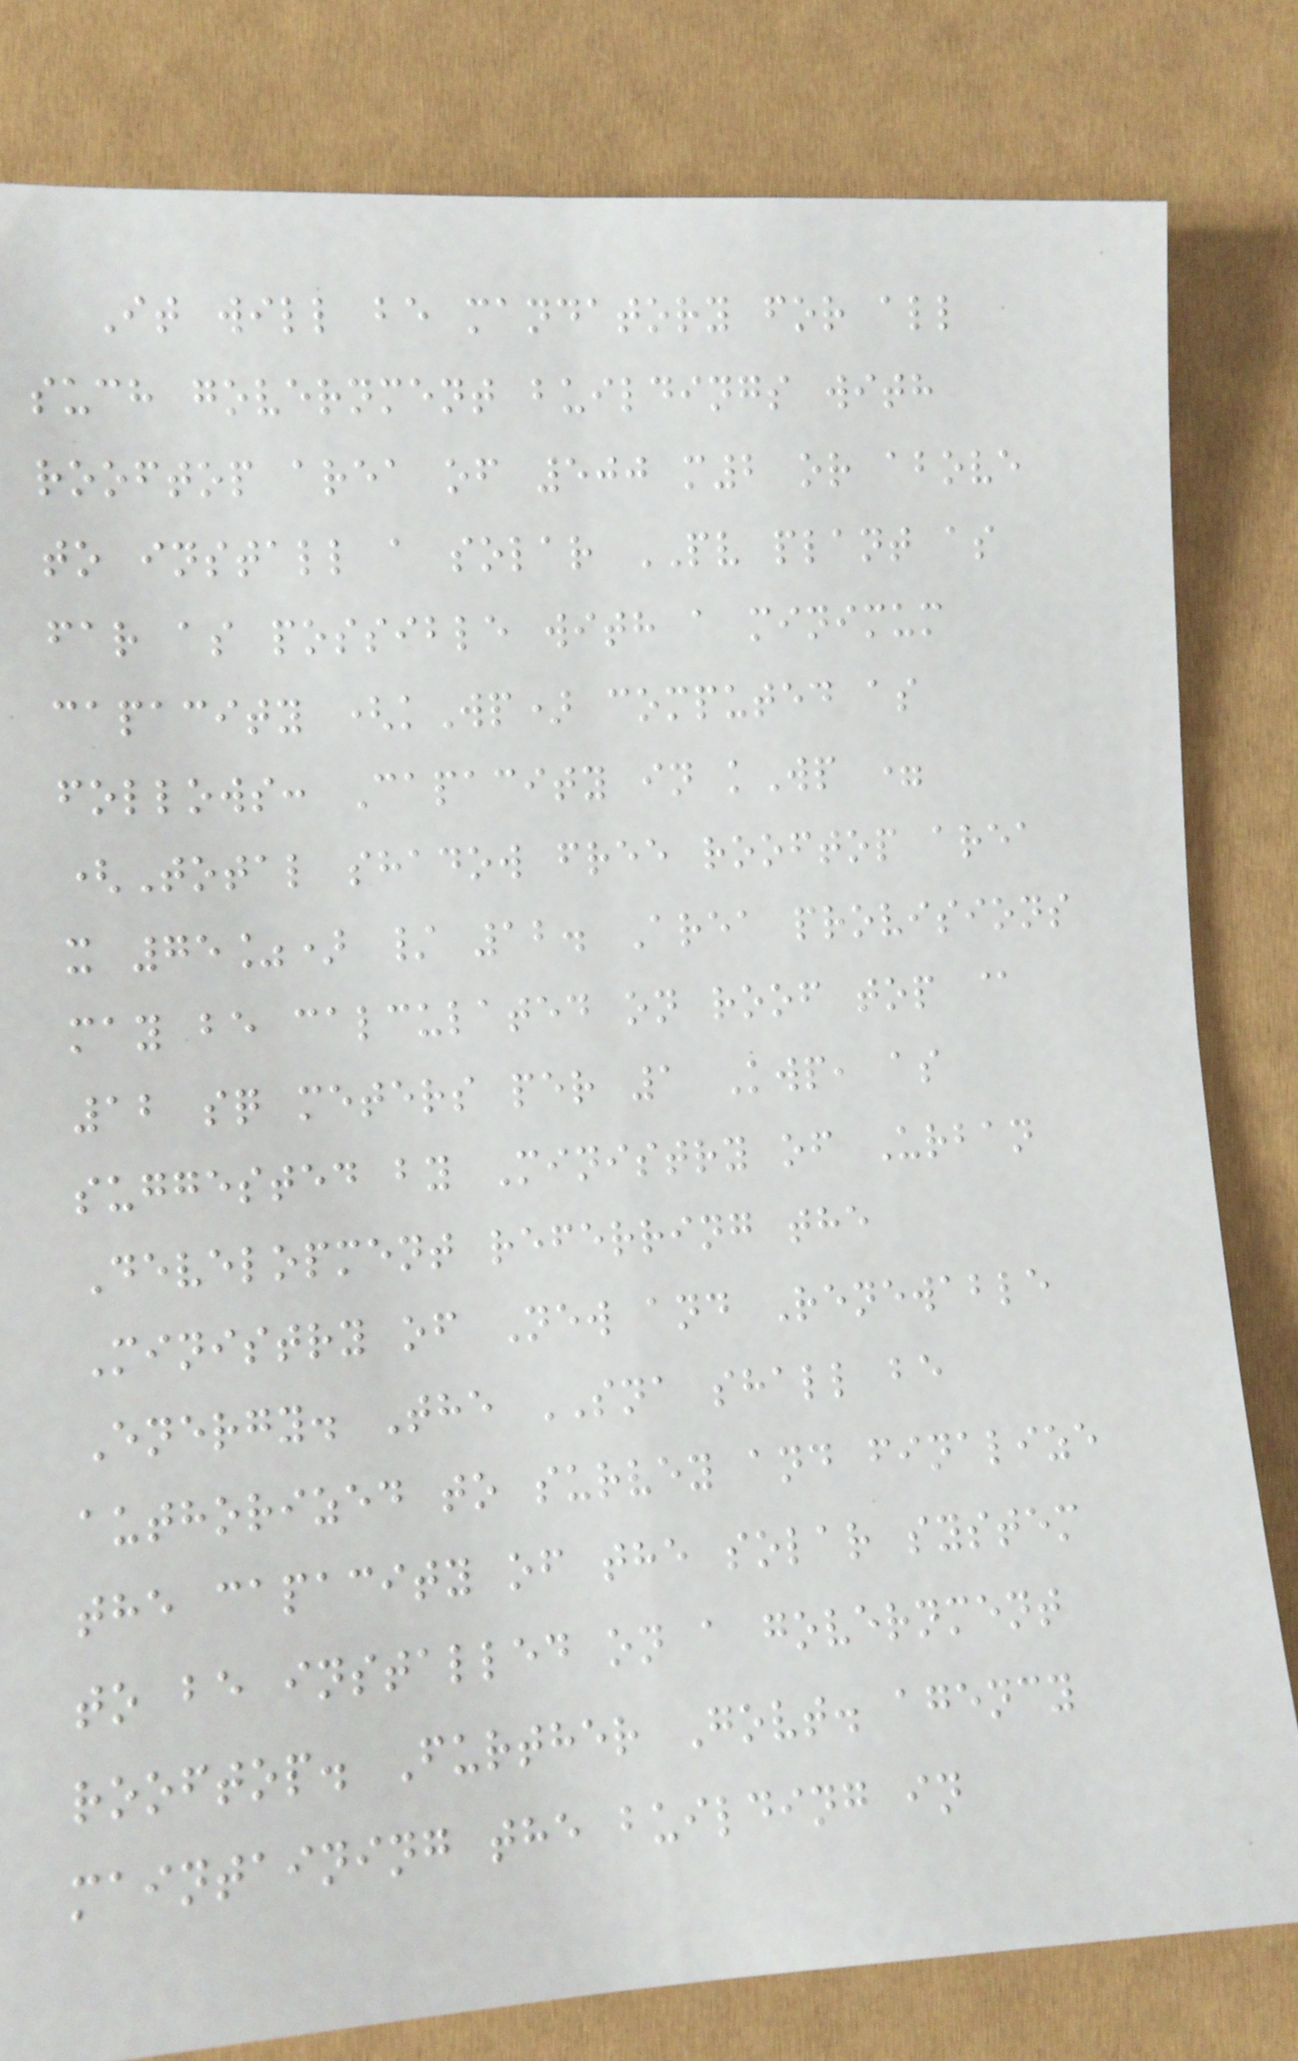It will be mandatory for all
such government buildings with
rooftop area of 500 m2 or above
to install a solar PV plant as
far as possible with a minimum
capacity (kWp) computed as
follows: Capacity in kWp =
(Total shadow free rooftop area
x 75%) / 12. Area provisions
may be calculated on roof top @
12 sq meters per 1 Kwp, as
suggested by Ministry of Urban
Development referring the
Ministry of New and Renewable
Energy. The SNA shall be
authorized to survey and finalize
the capacity of the solar system
to be installed on a government
rooftop. Further Govt. agency
maintaining the building in
